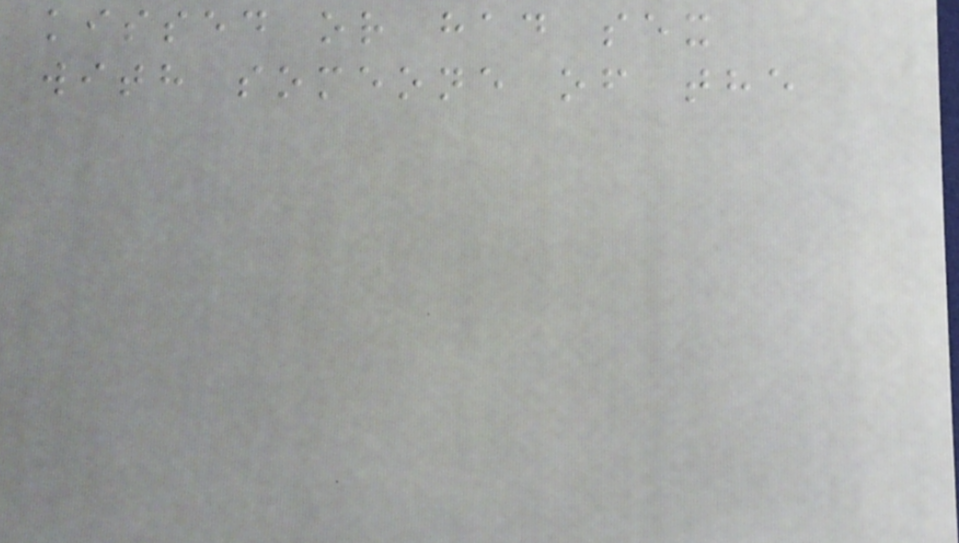kissed or had sex
with someone of the
